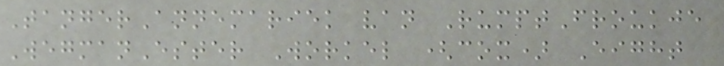TangerAnnemariek van RumptFroukje
WegmanEster Workel (cox) Eight
